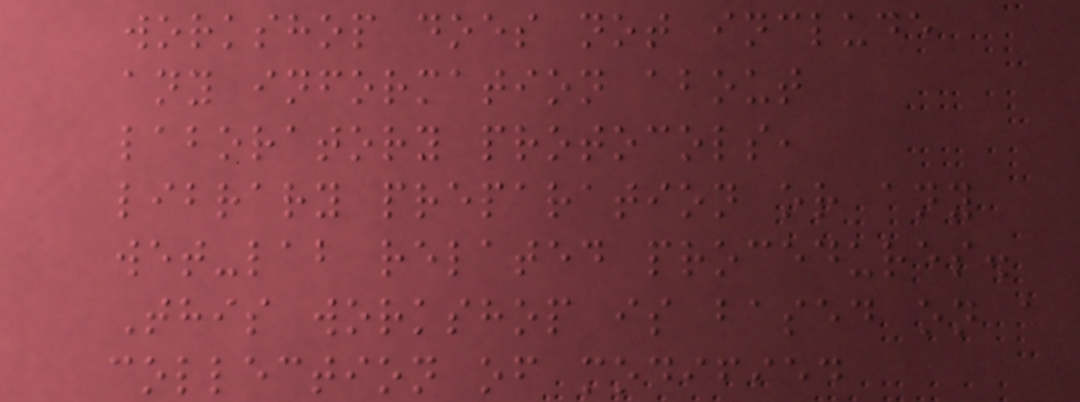workshop does not include
any information about
laboratory protocols,
library preparation or any
wet-lab related procedures.
This workshop is based on a
collection of modified
